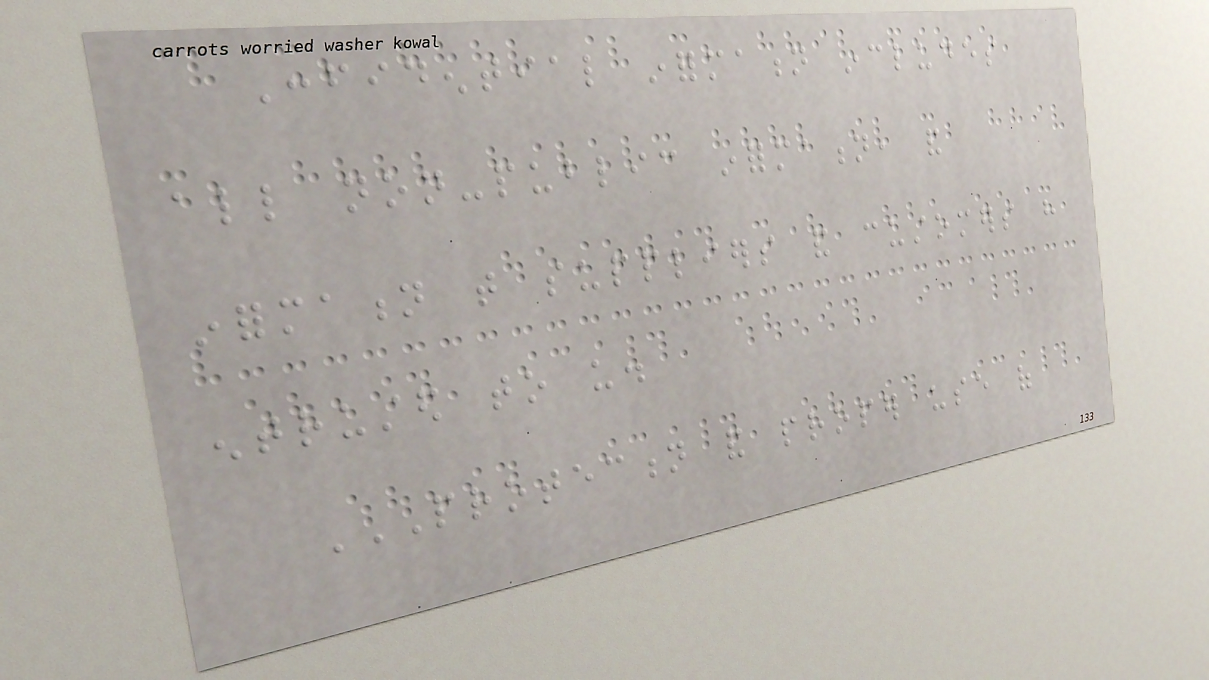Confidential information includes
all non-public information, and
information that suppliers and customers have
entrusted to us.
PROTECTION AND PROPER USE OF
